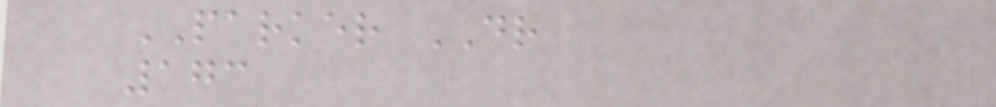PARKER DR
173
